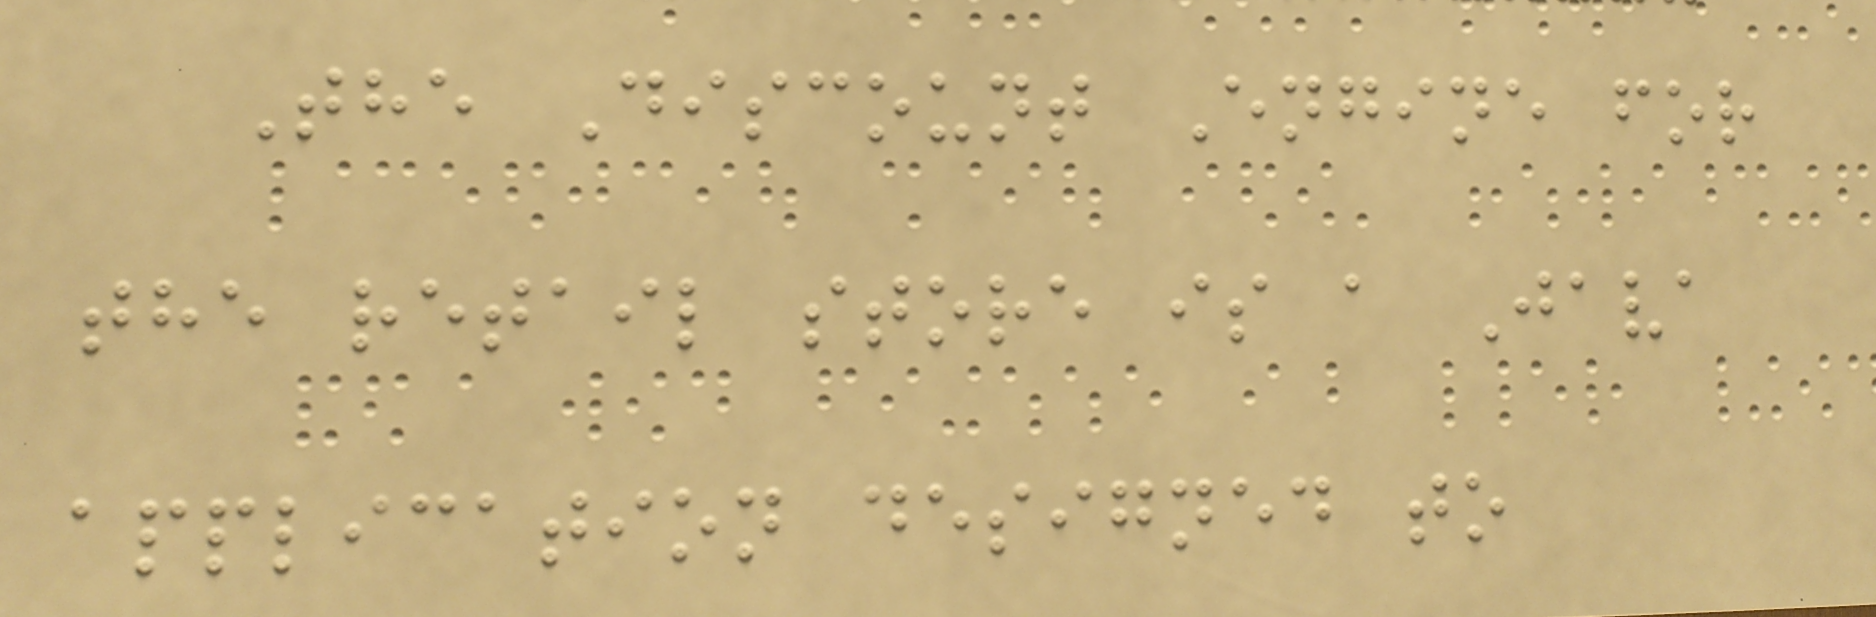The Discount Engine for
the retail store is a Java
application designed to
